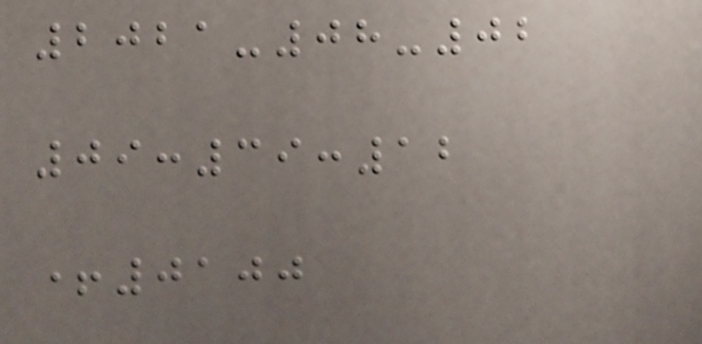2021-08-02
09:39:12
+0100
